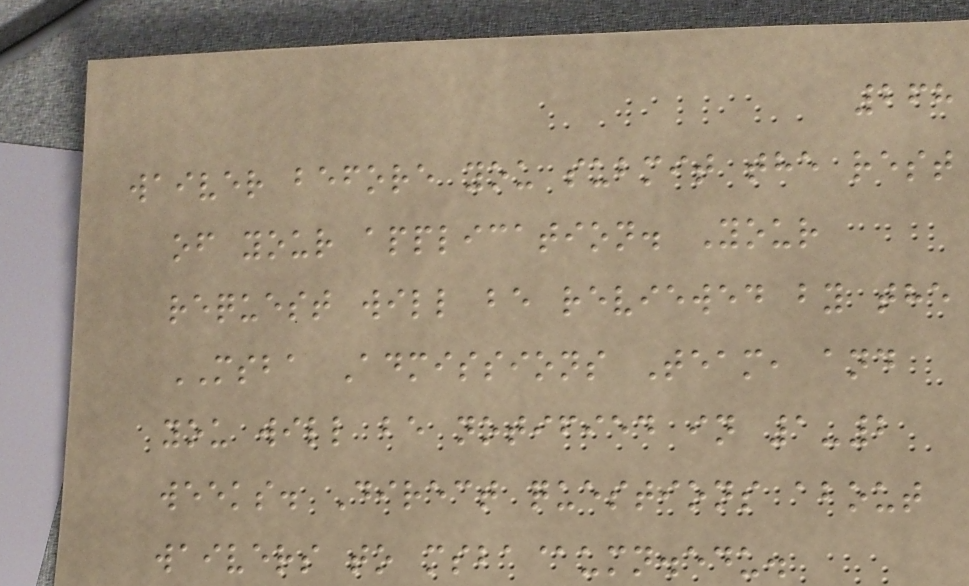268
waiver before you submit the rest
of your application. Your
request will be reviewed by the
MSBA Admissions Team, and
you will be notified in 1-2
weeks. Direct questions about
waivers to msba@umn.edu.
